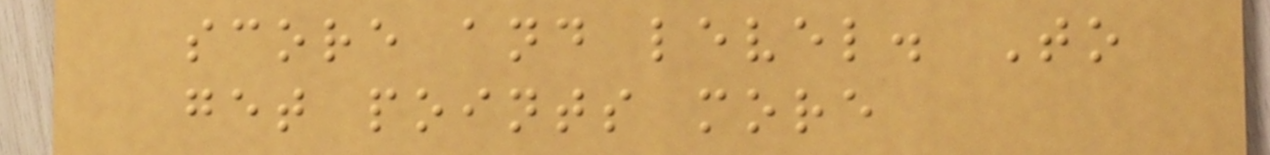score and level. To
get points more
